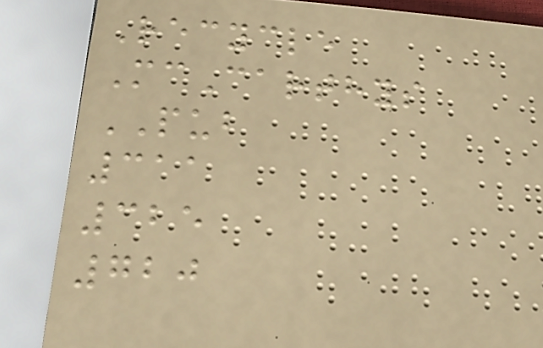Recycle
McCarthys
PUB
311
325
720
